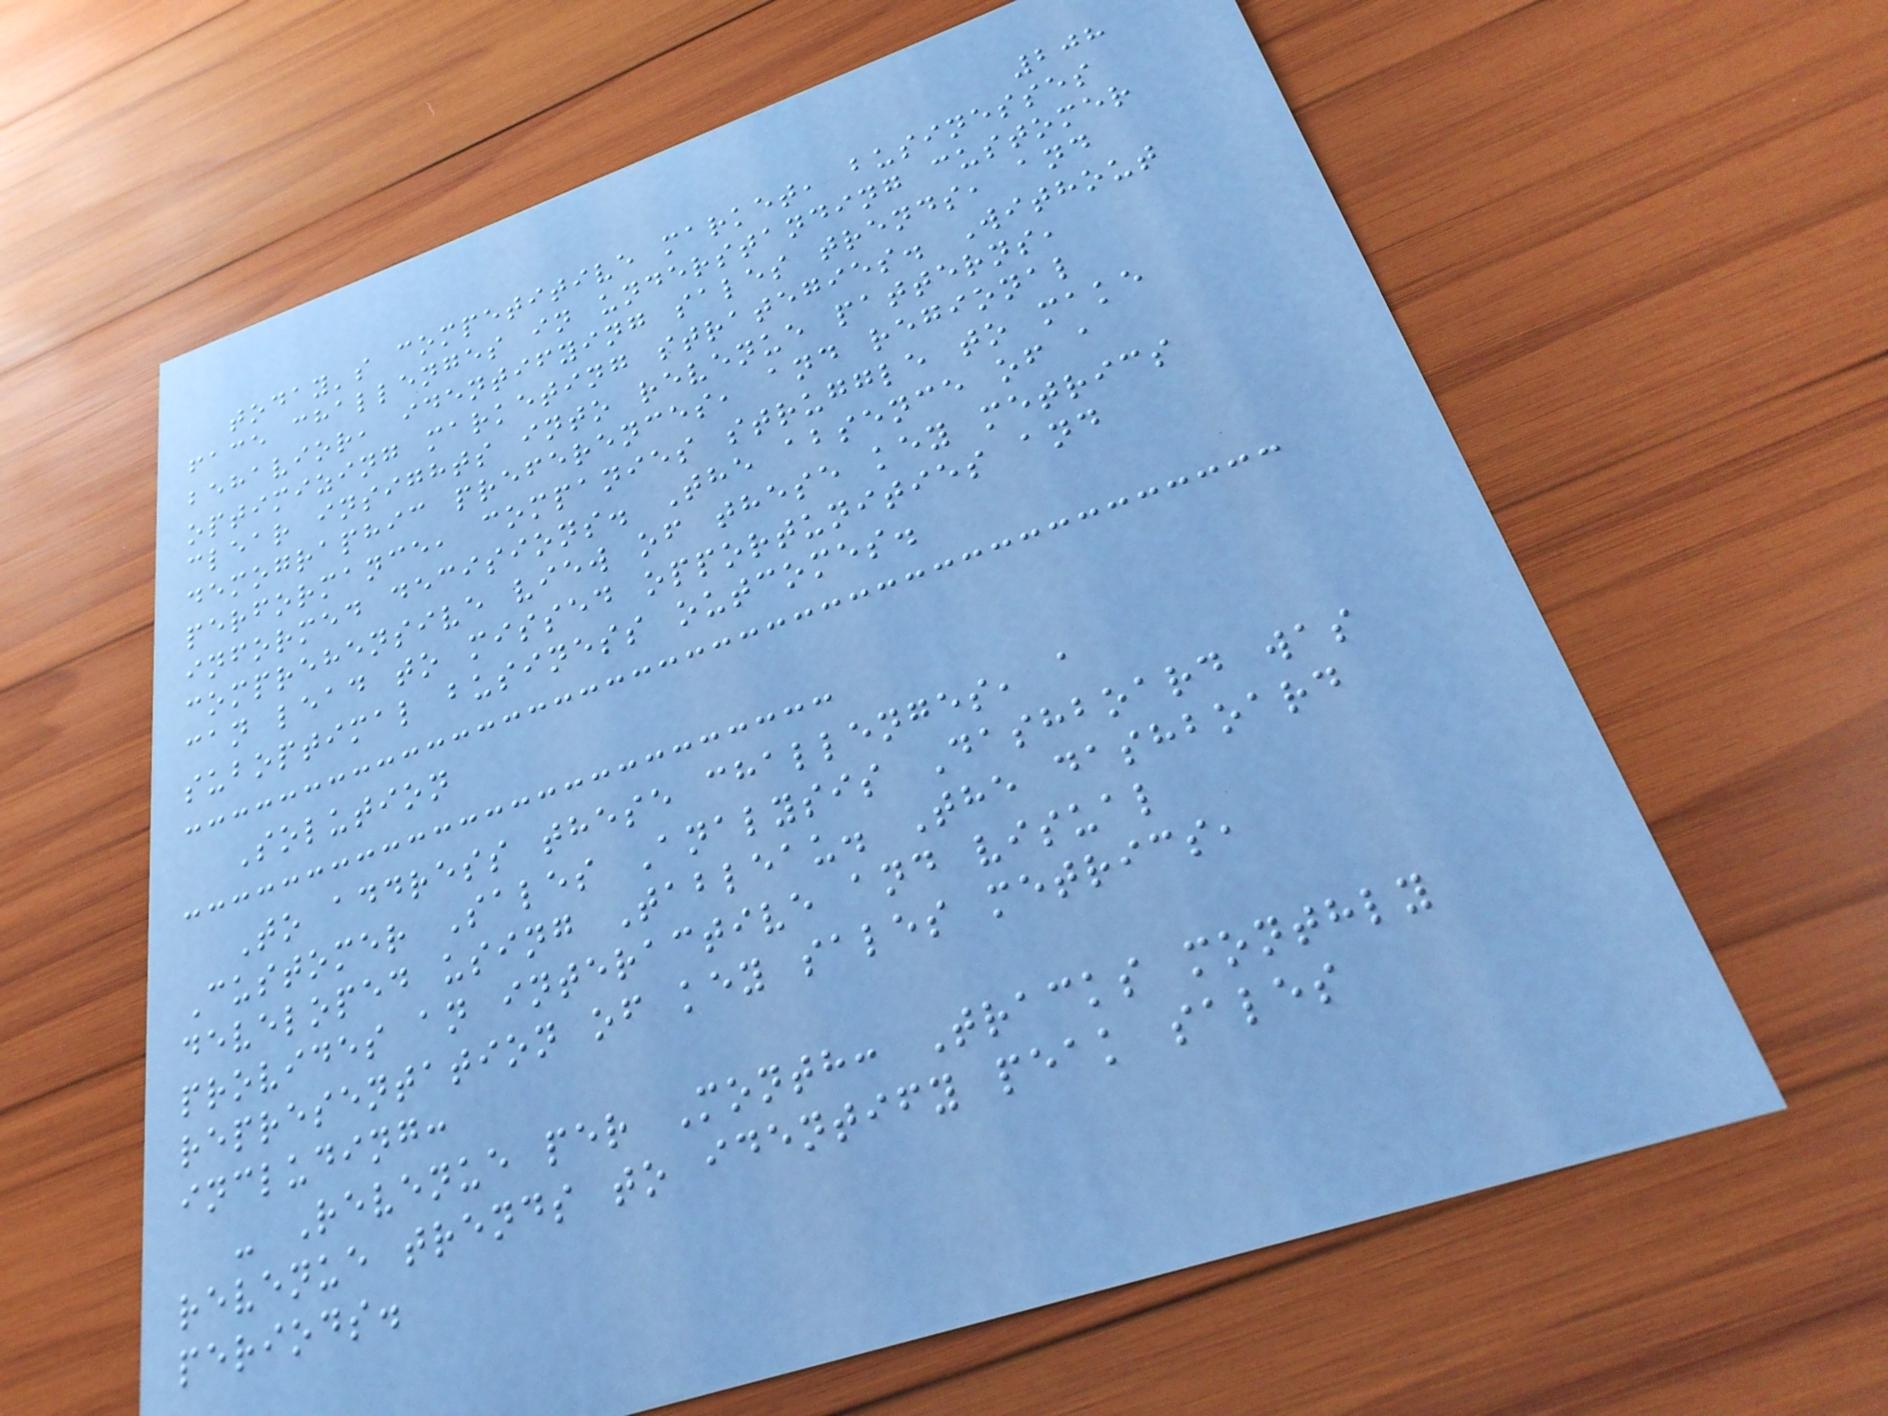208
today's competitive market, businesses
face challenges in understanding customer
behavior, identifying sales trends, and
optimizing marketing strategies. Without
clear insights into revenue patterns,
demographic preferences, and regional
performance, companies struggle to make
informed decisions. The absence of a
comprehensive view of these key metrics
can lead to missed opportunities and
suboptimal business outcomes.
Solution
To address these challenges, a
Customer Sales Analysis Dashboard was
developed using Tableau. The dashboard
provides an interactive and visual
representation of key sales metrics,
including:
- Revenue per Month: Tracks monthly
revenue trends to identify peak sales
periods.
